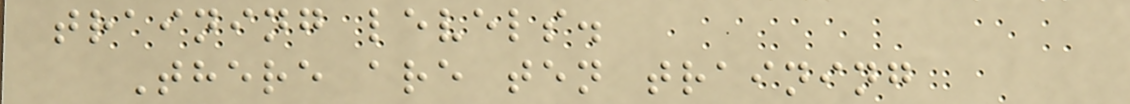training levels.
There are ten training
